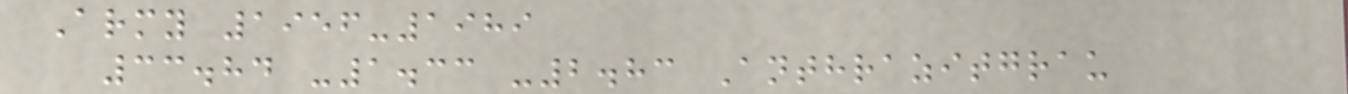Army 1956-1989
33.84 -1.33 -2.83 Anthrazitgrau
